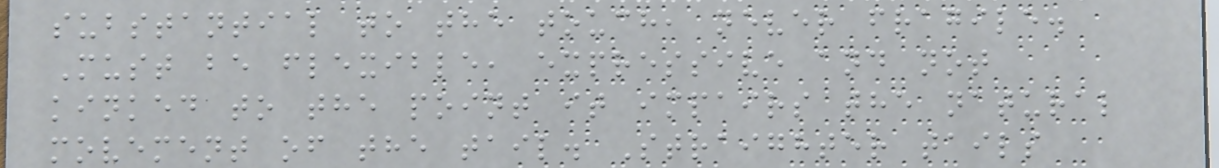substantial to the touch, never fragile.
Must be flexible, expressive and not
kinked to the point it impairs the natural
movement of the tail. Straighter tails
